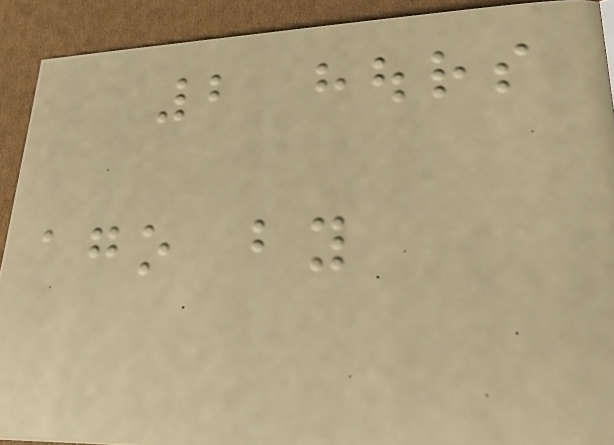2 hours
ago by
